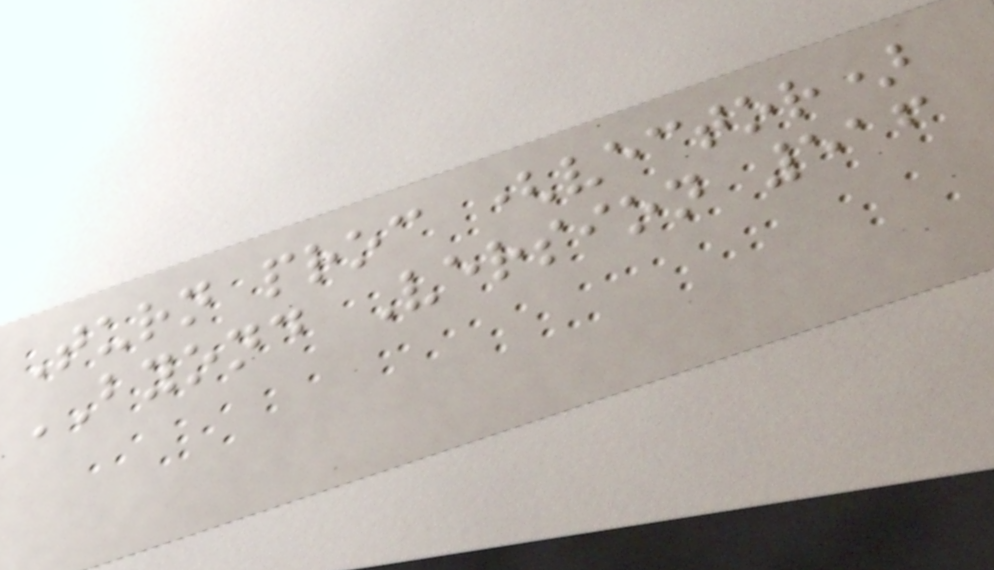Turn proc (vector)
BYOND Version 516
